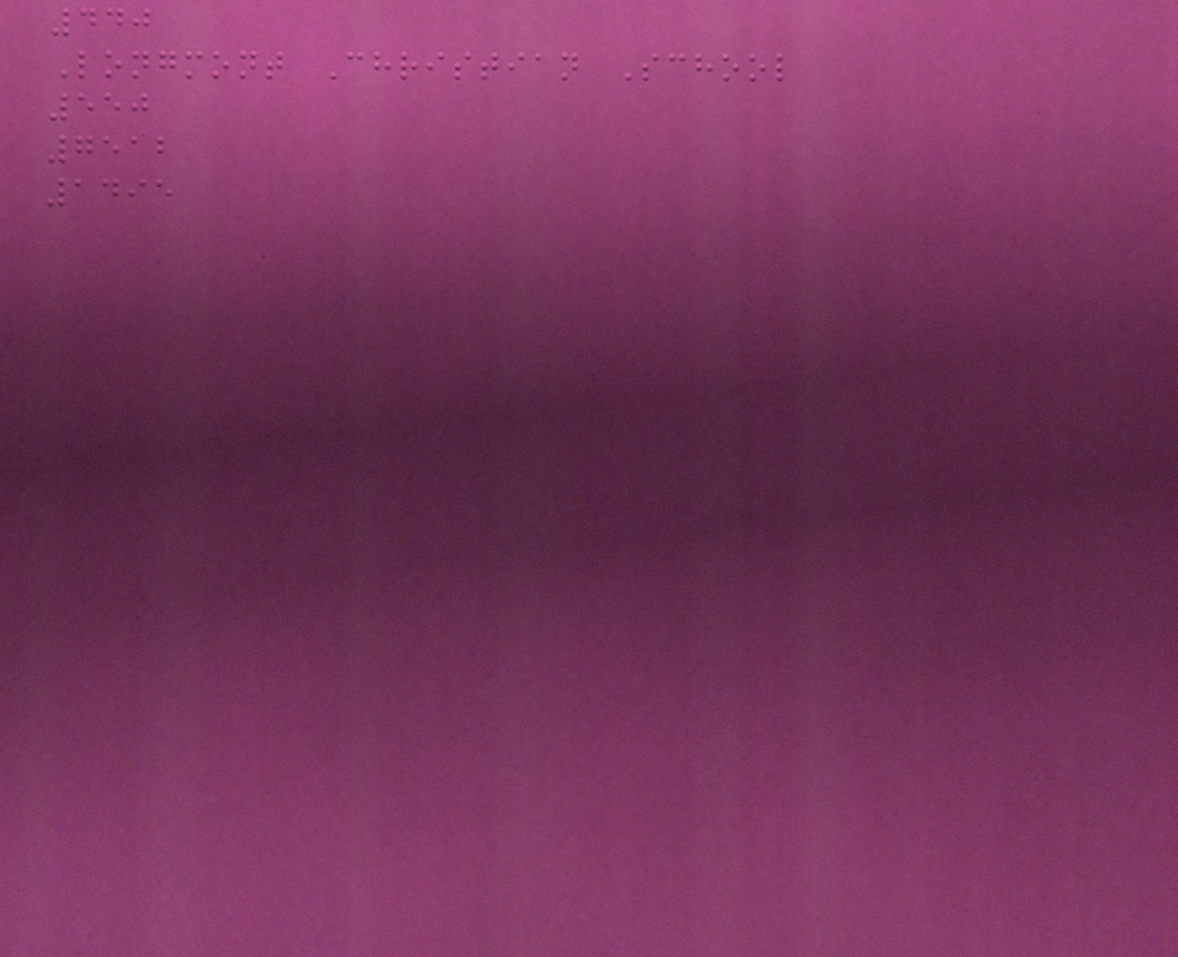440
Longmont Christian School
550
7512
1495
